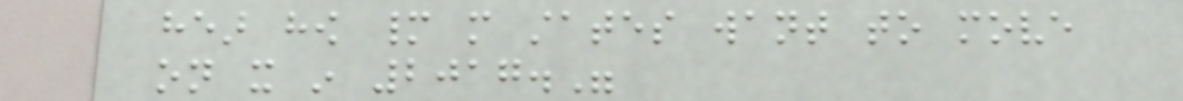hear how many more states want to move
on it in 2017."
